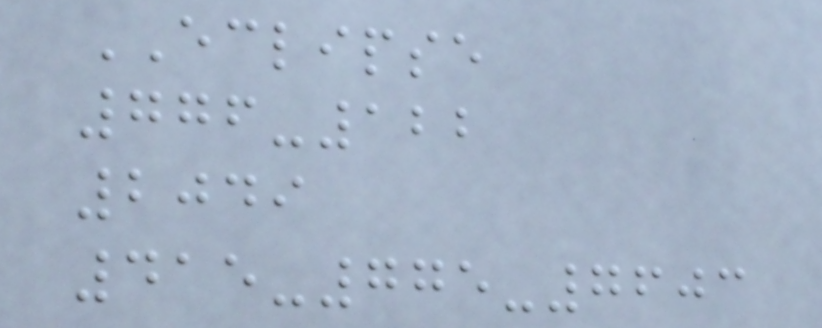ECLIPSE
776-122
2049
415-775-7603
